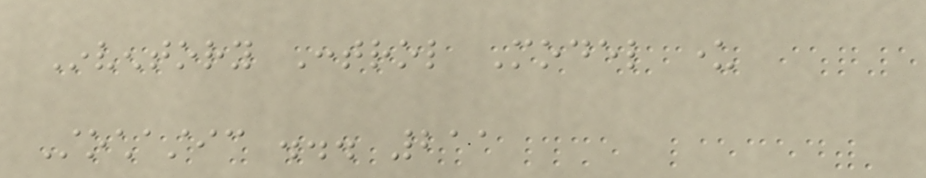Inventory Control Model under
Stochastic ... 211
